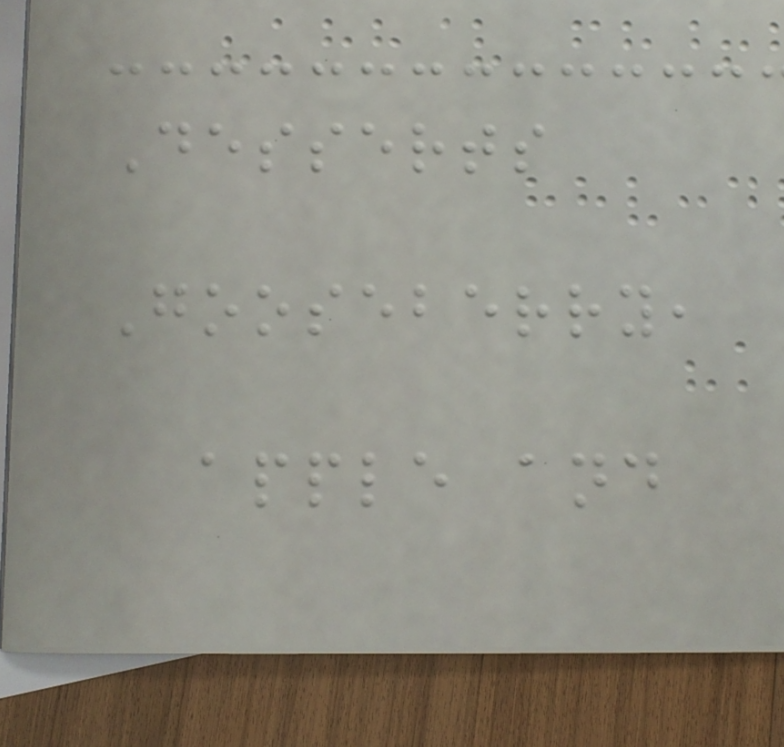Desserts
Gooseberry,
apple and
